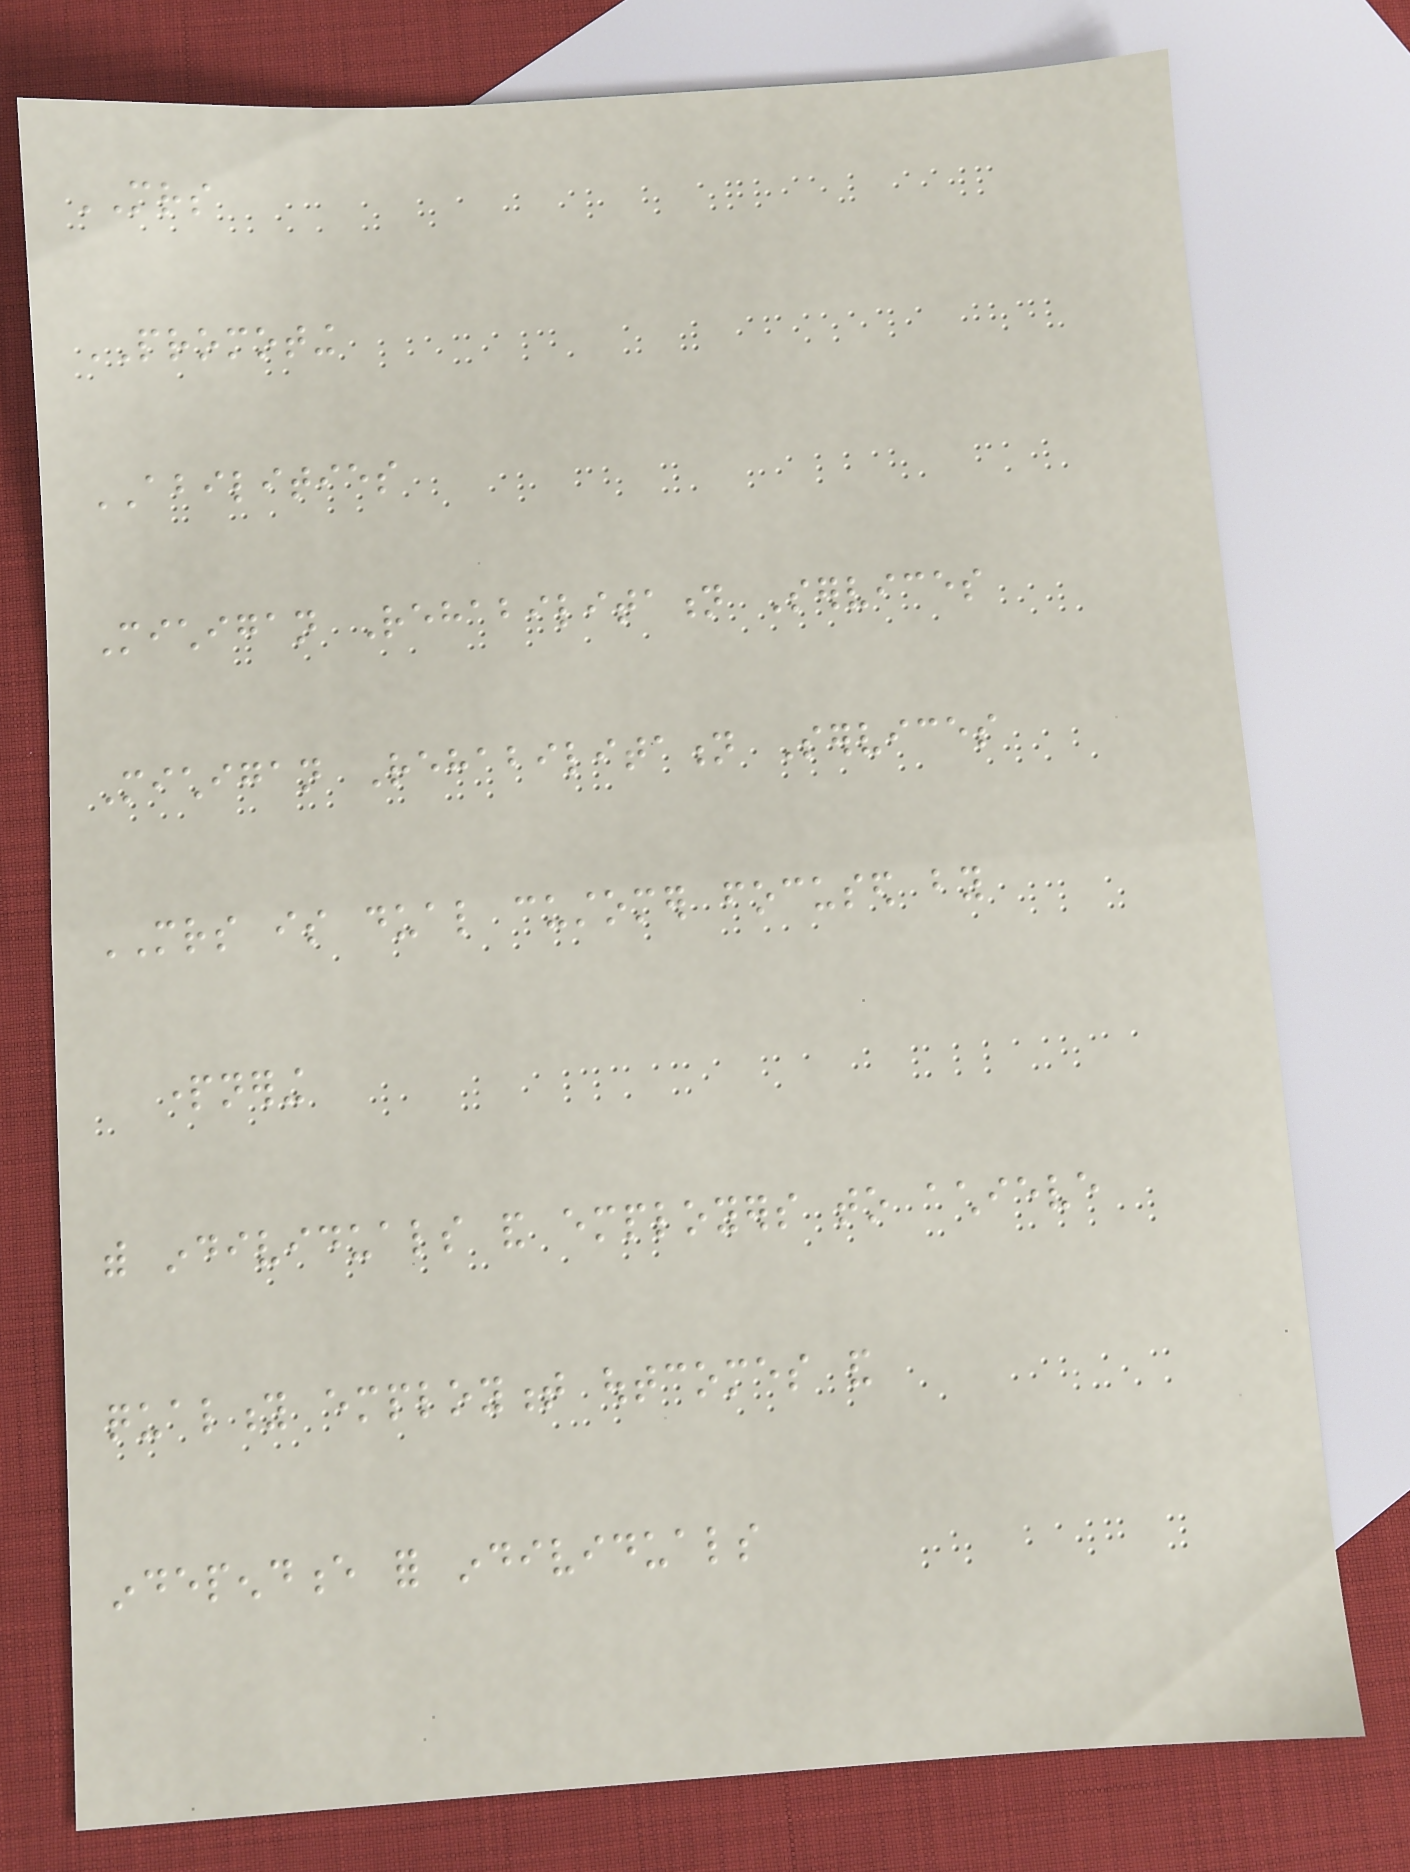MRS
PROMOTING
ABILITIES
Michigan Rehabilitation Services
Michigan Rehabilitation Services
MRS is dual customer focused by
partnering
with individuals and employers to achieve
quality employment outcomes and
independence for individuals
